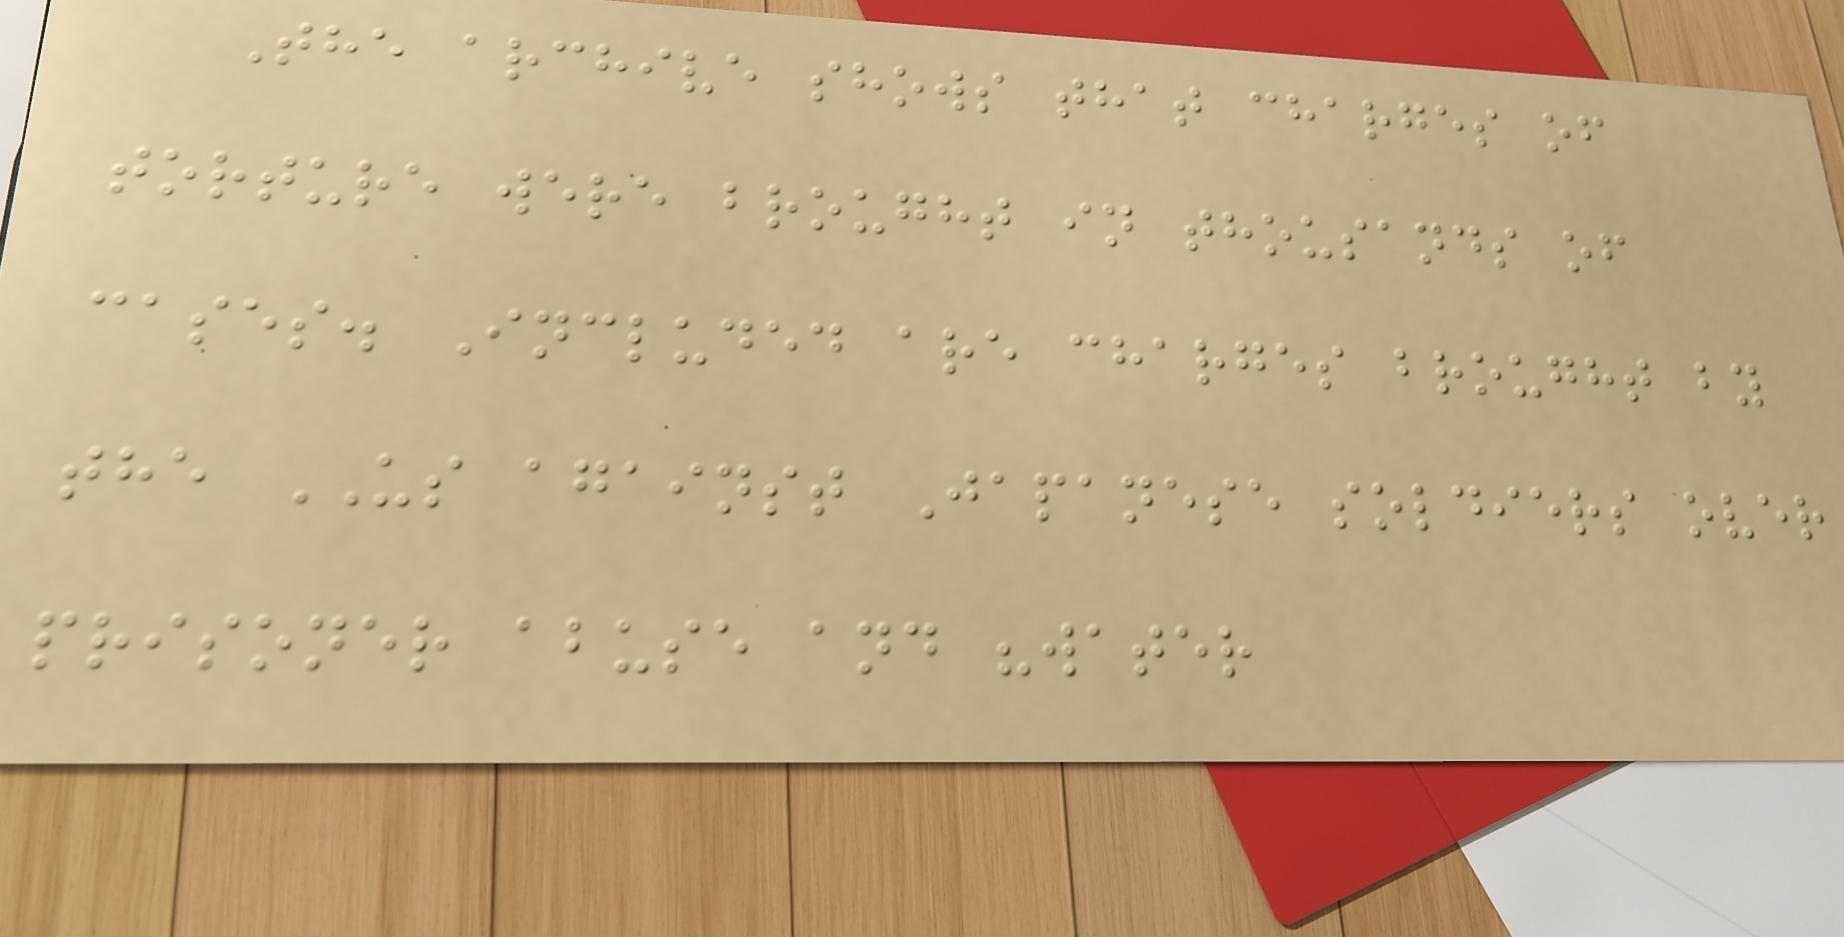The archive shows that charges of
torture were brought in thousands of
cases. Included are charges brought by
the US against Japanese soldiers over
prisoner abuse and "water
